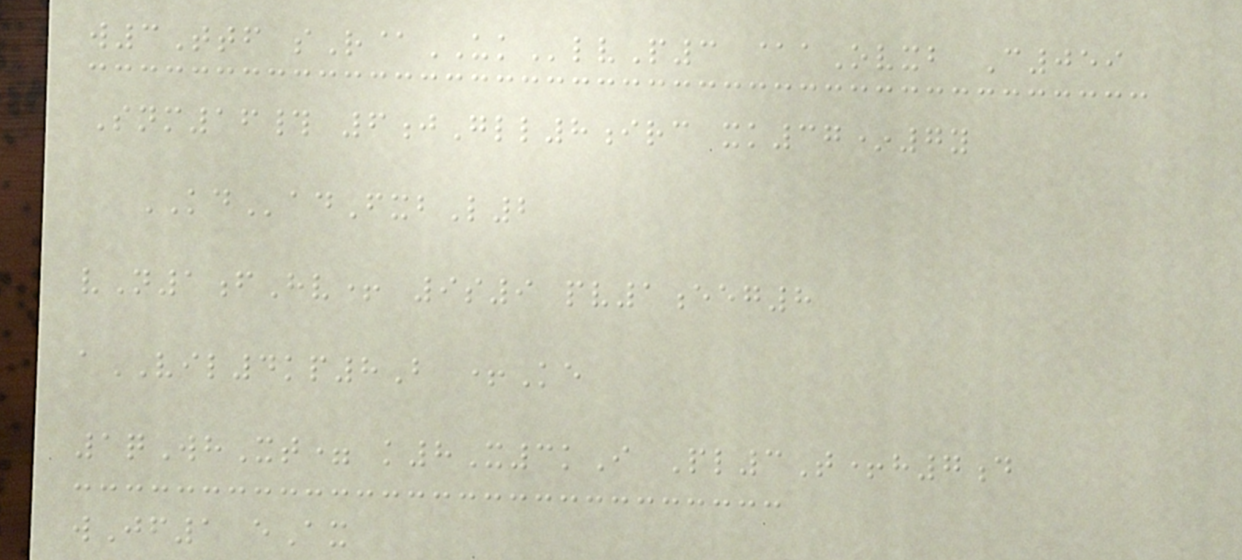w3Ttf sR@UKlvP3 @aOvxb C059
Snm16# 6jGll8irc xk37*7y
KDadFxbL2
vN1fHv+ 9s9 pv1eeg8
aVIL4kp8B +Ke
1qWhXt= k8X3kI Pl3T+h7d
wJf1 eAx
